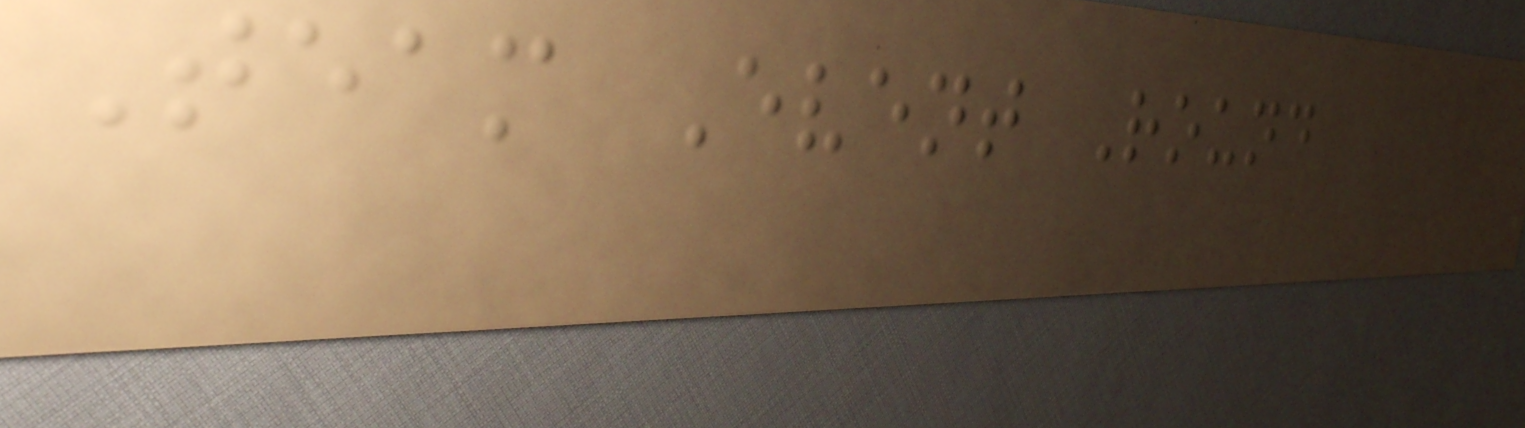Team Event Round
